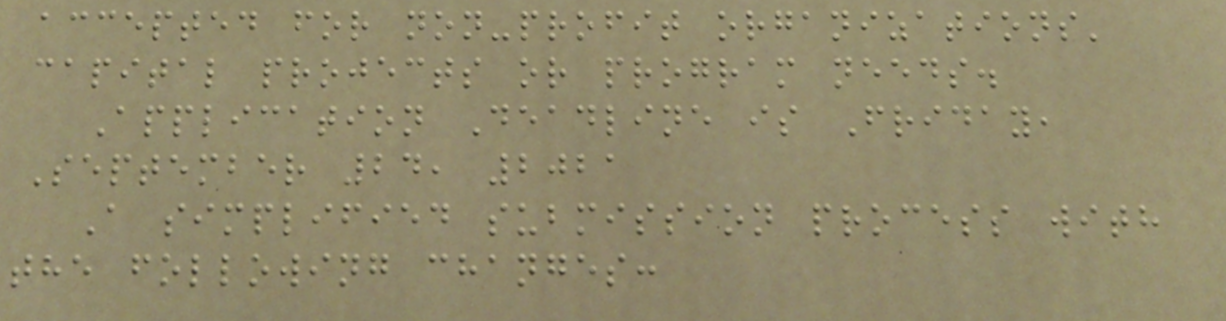accepted for non-profit organizations'
capital projects or program needs.
Application Deadline is Friday,
September 24, 2021
A simplified submission process with
the following changes:
